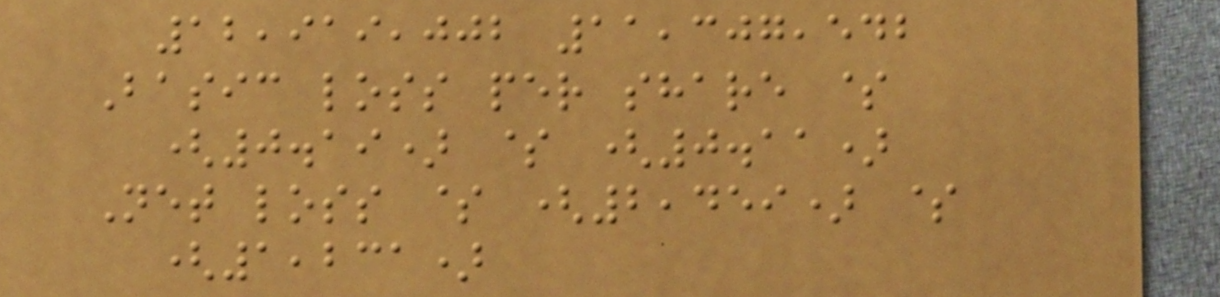12,919,002 11,307,542
Basic loss per share $
(0.19) $ (0.11)
Net loss $ (2,459) $
(1,231)
